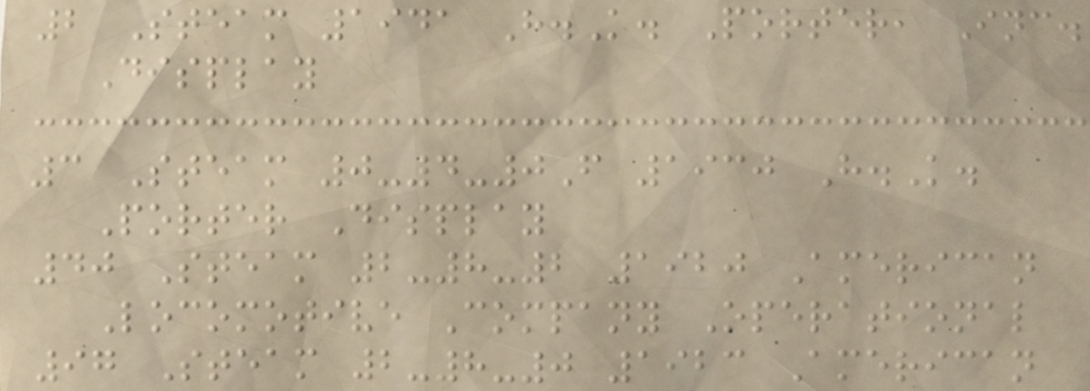2 Steam 1941 H.K. Porter, Inc.
Display
3 Steam 0-4-0F 1930 H.K.
Porter Display
40 Steam 2-8-2 1920 American
Locomotive Company Operational
97 Steam 2-8-0 1923 American
